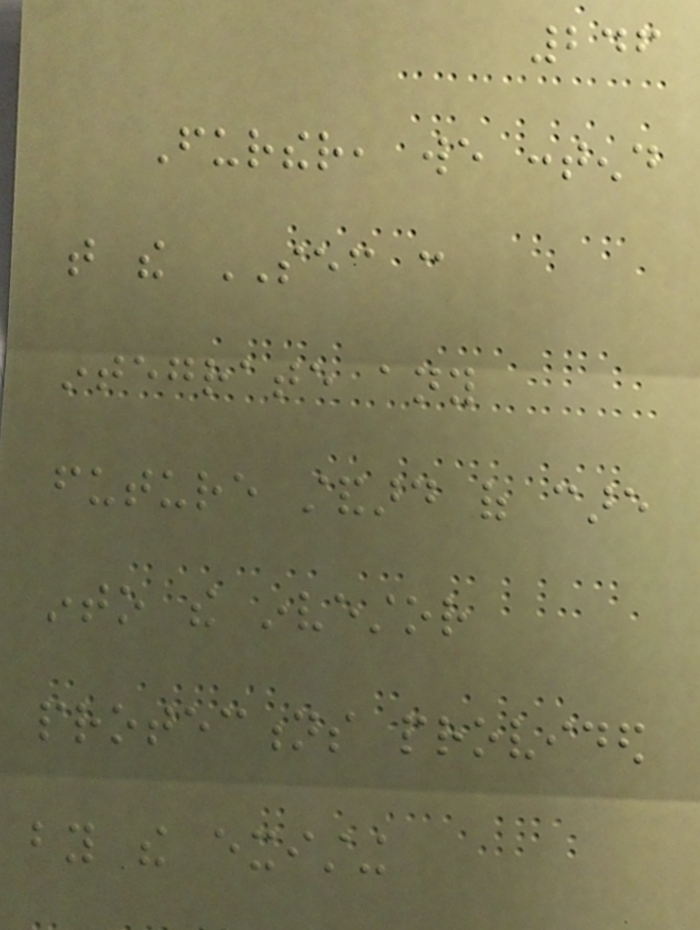246
Further, we contend
that the SEC can
integrate any
future standard of care
into the investor
protections provided
by the existing
